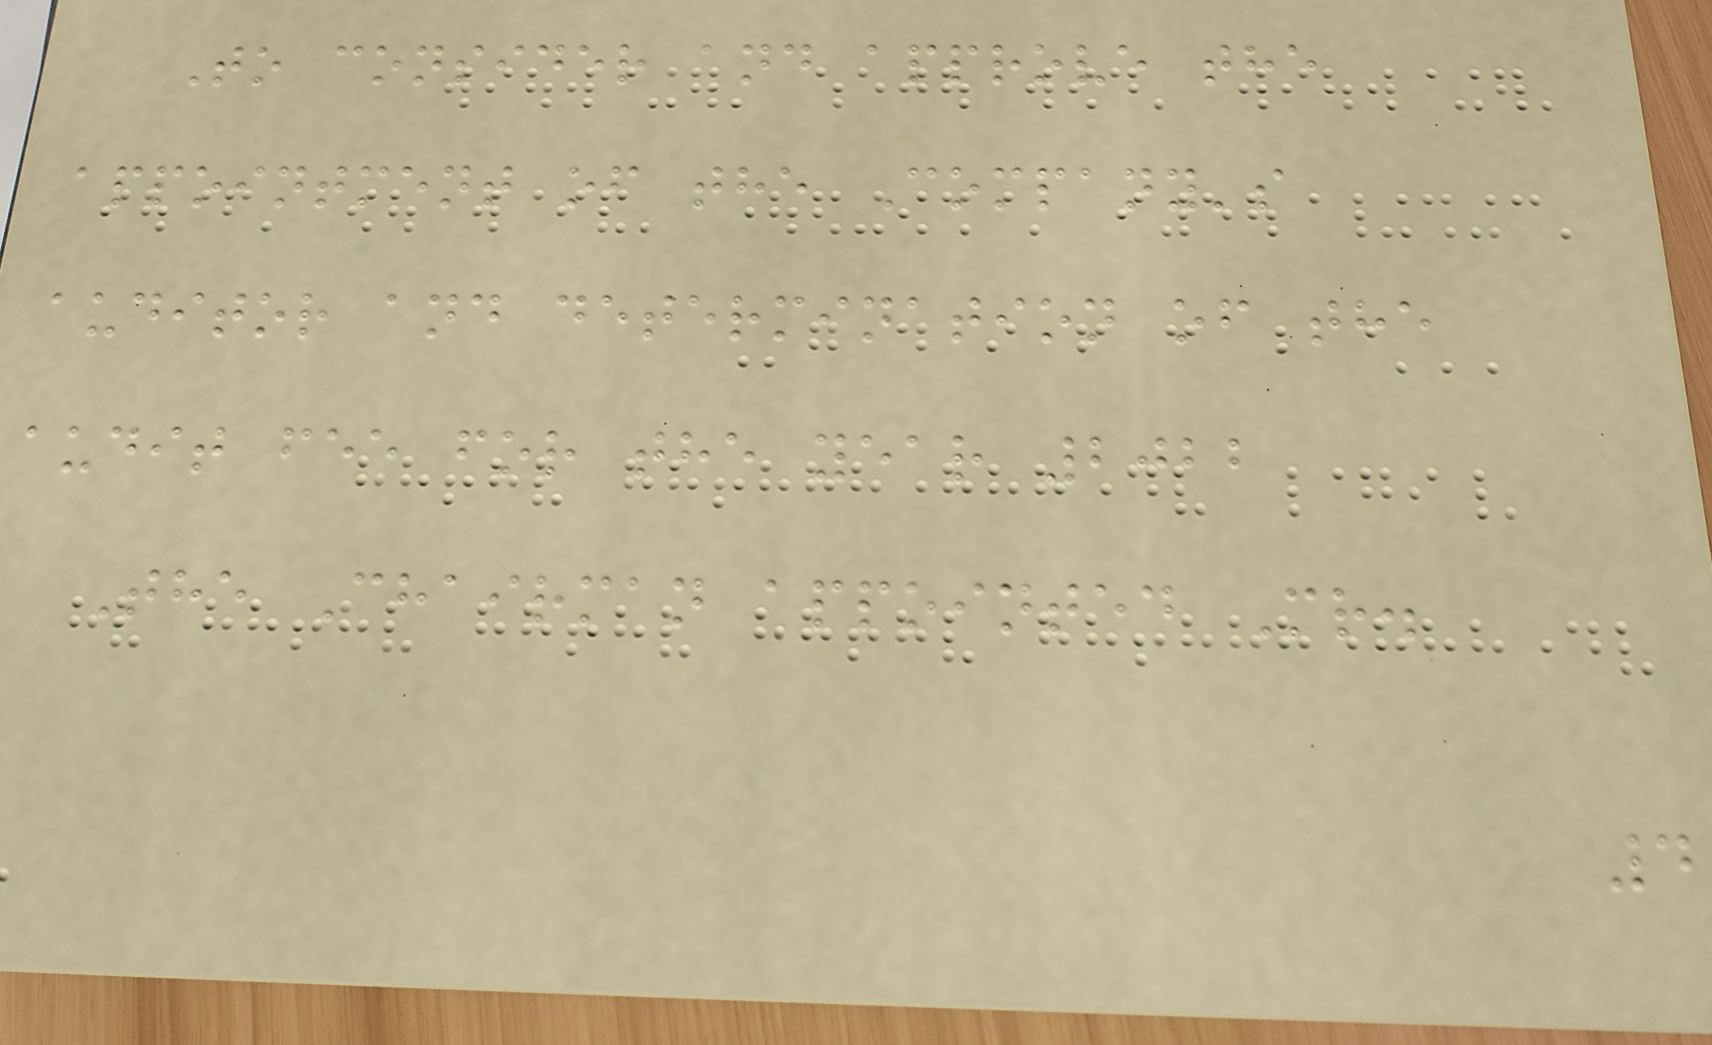To consider and approve the
appointment of the Company's
auditor and determination of the
audit fee for the year 2022
The Chairman appointed Mr.
4
